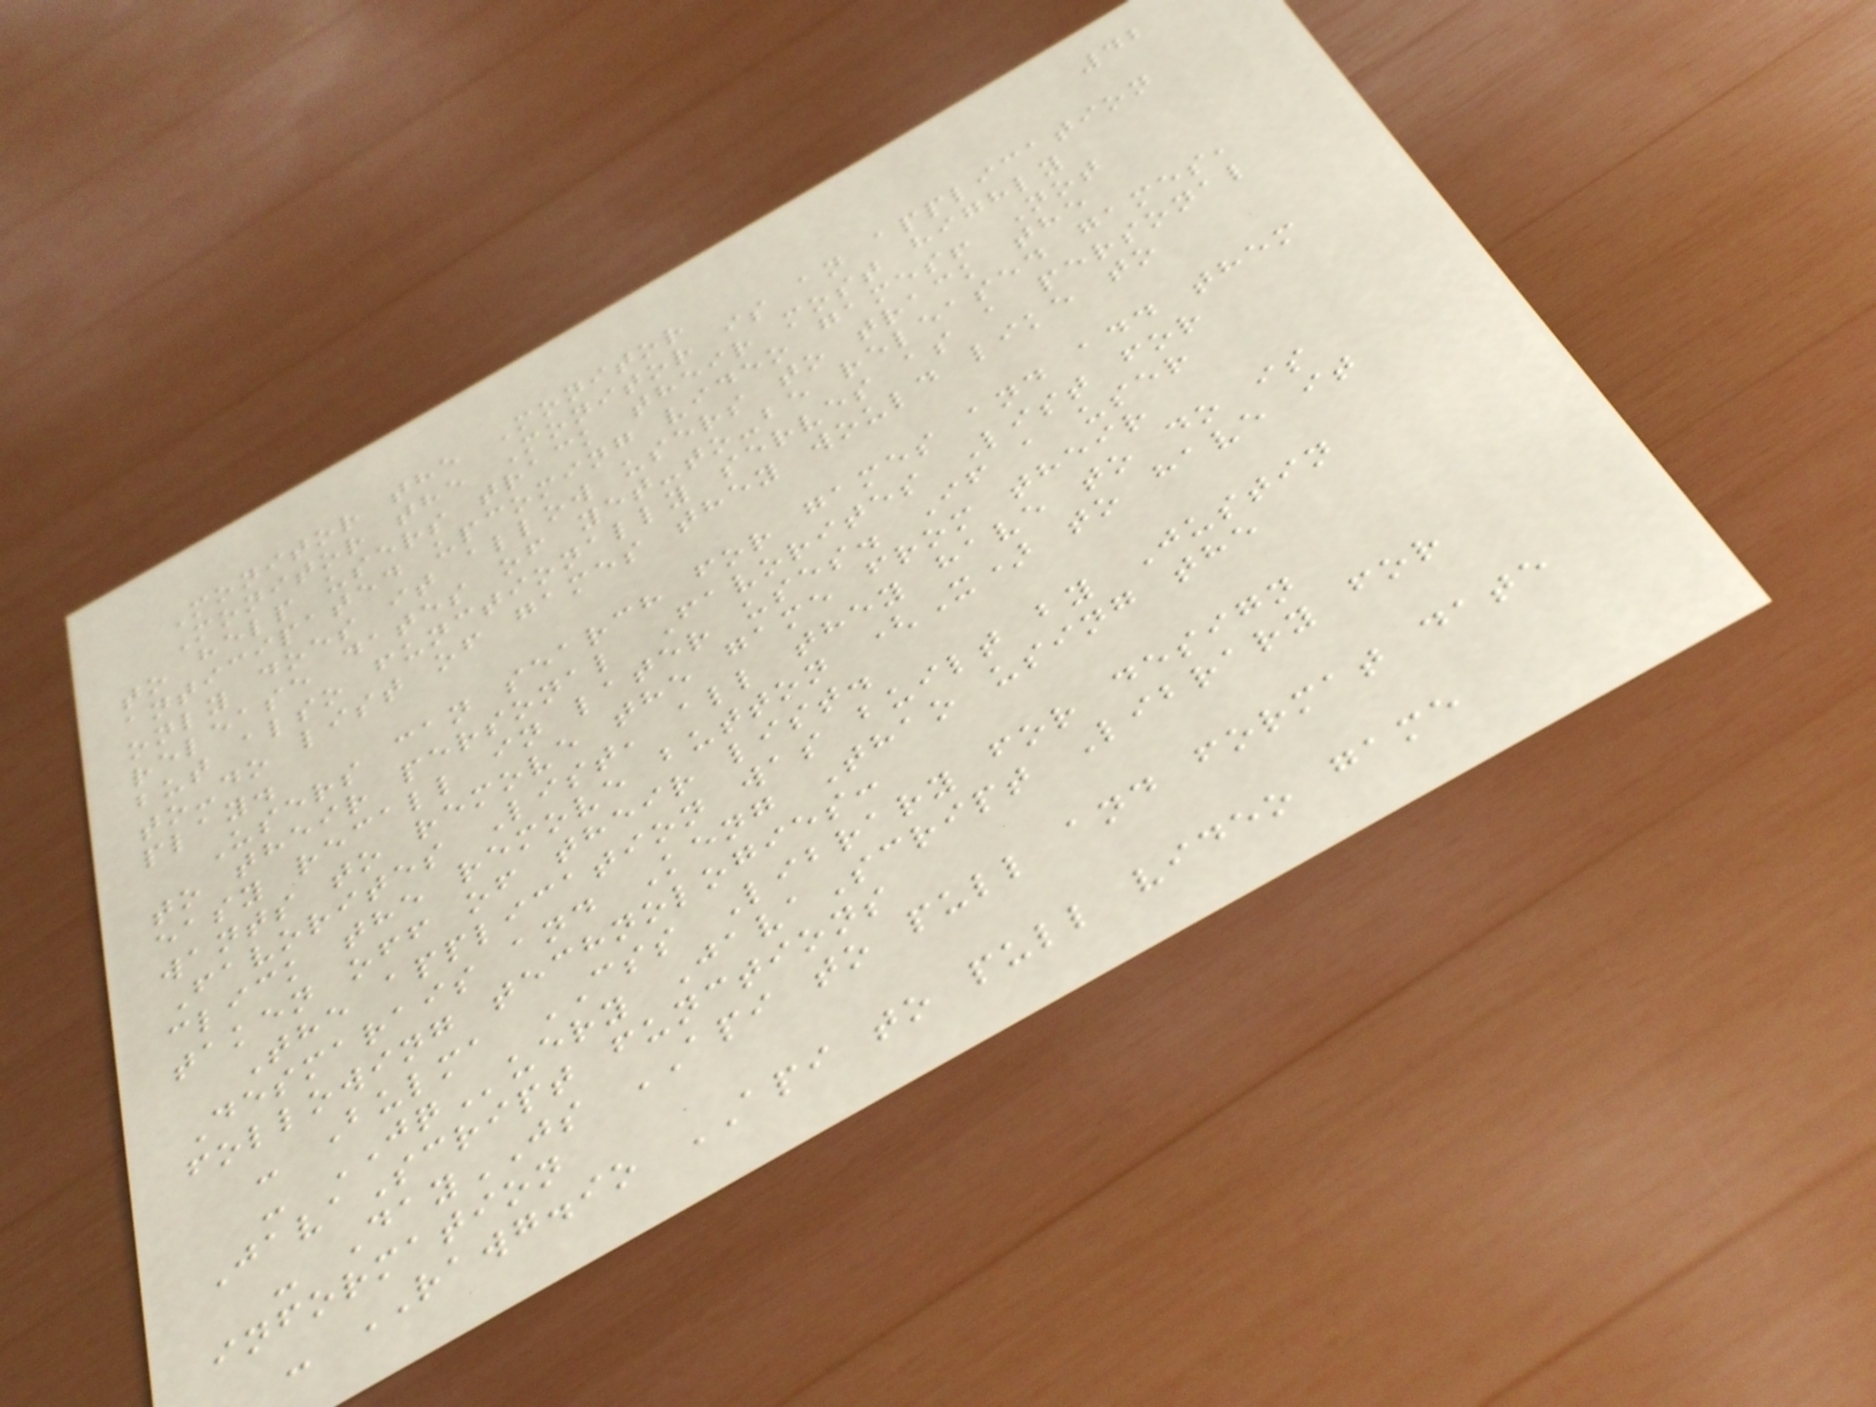42
Monitor the Monitor
Monitor the Monitor is an application
to help users track their most highly
anticipated upcoming video games! Not
only does it allow users to track the
release dates of yet-to-be released games,
but also functionally serves as a personal
to-do list of games they would like to
play.
Users can search for games and add them
to their personal Favorites List for
easy recall in later uses. If a user
wants to remove the game from their
Favorites List, all they have to do is
click the remove button (X) to have it
taken off of their list.
The application was built by Justin
Desmarais and Keng Thao using the
following technologies:
- Bulma CSS Library for design
- JQuery JavaScript Library for
JavaScript functions
- DayJS API to pull and format date
information
- RAWG.io API to pull video game
